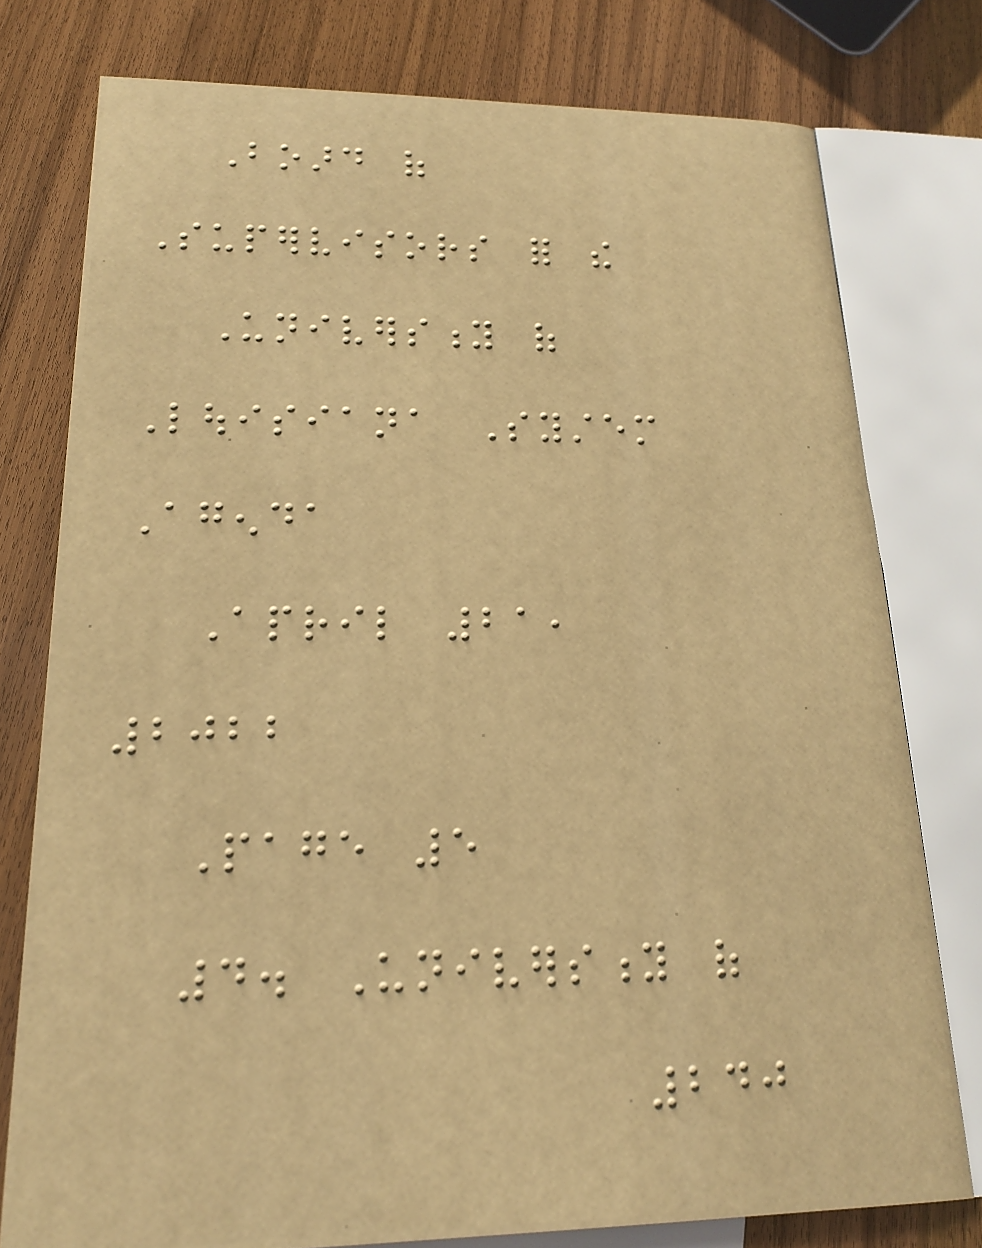Board of
Supervisors for the
University of
Louisiana System
Agenda
April 21,
2022
Page 5
4. University of
240
